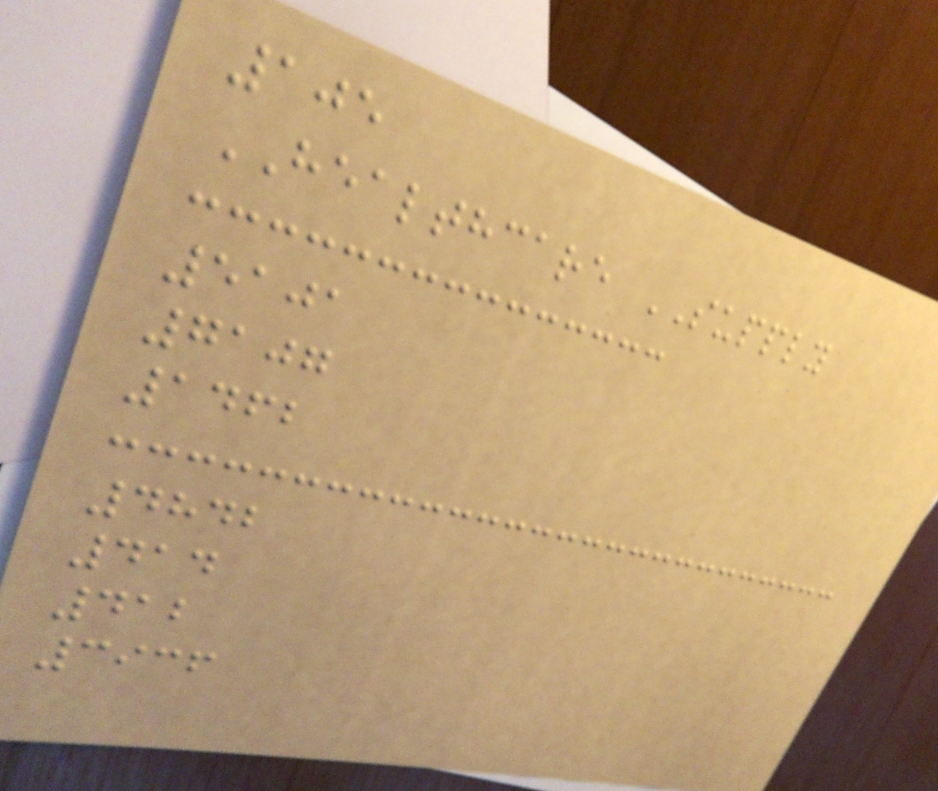105
HEALTHCARE SUPPLY
5101
7107
1462
4842
414
412
3936
